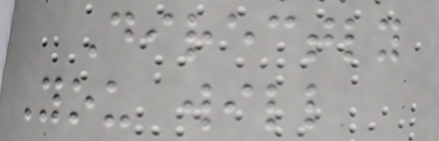Directly
You will
